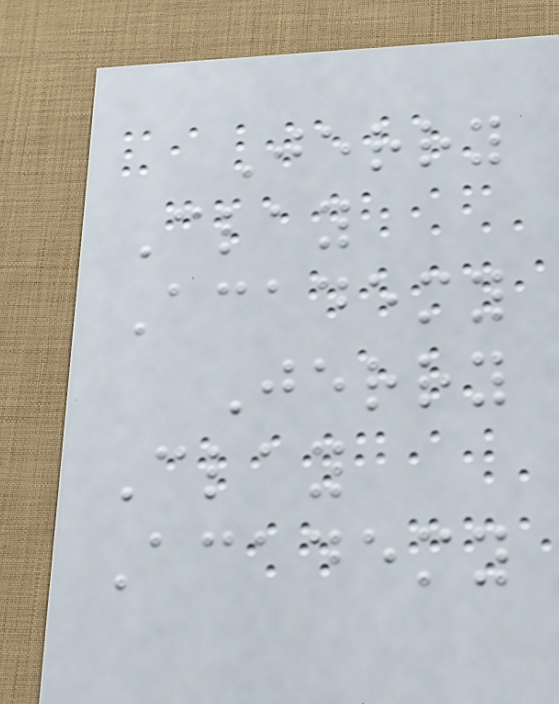Jerry
Clay
Academy
Jerry
Clay
Academy
